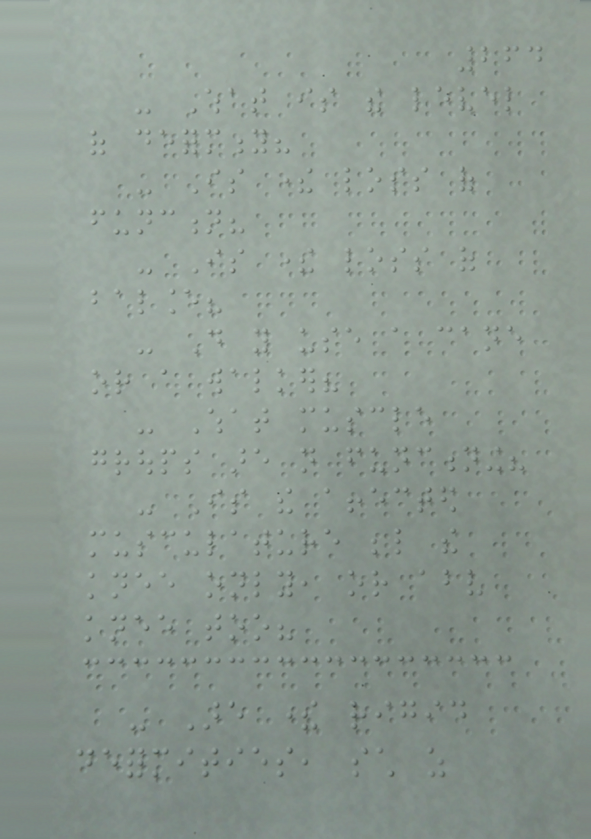264
- What is the level
of deformity?
- Is there loss of
function?
- Is there loss of
balance?
- Do you use a cane
or a walker?
- What muscle
groups are not functioning?
- Is the affected
musculature below the
knee only, or above
knee too?
- Are there rigid
deformities, such as
